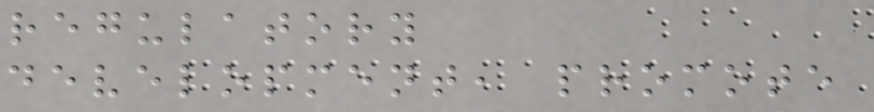regulatory
development, promote
